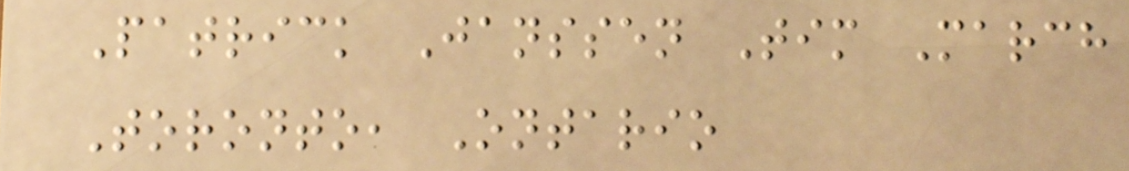Patrick Janssen Tim March
Toronto, Ontario
